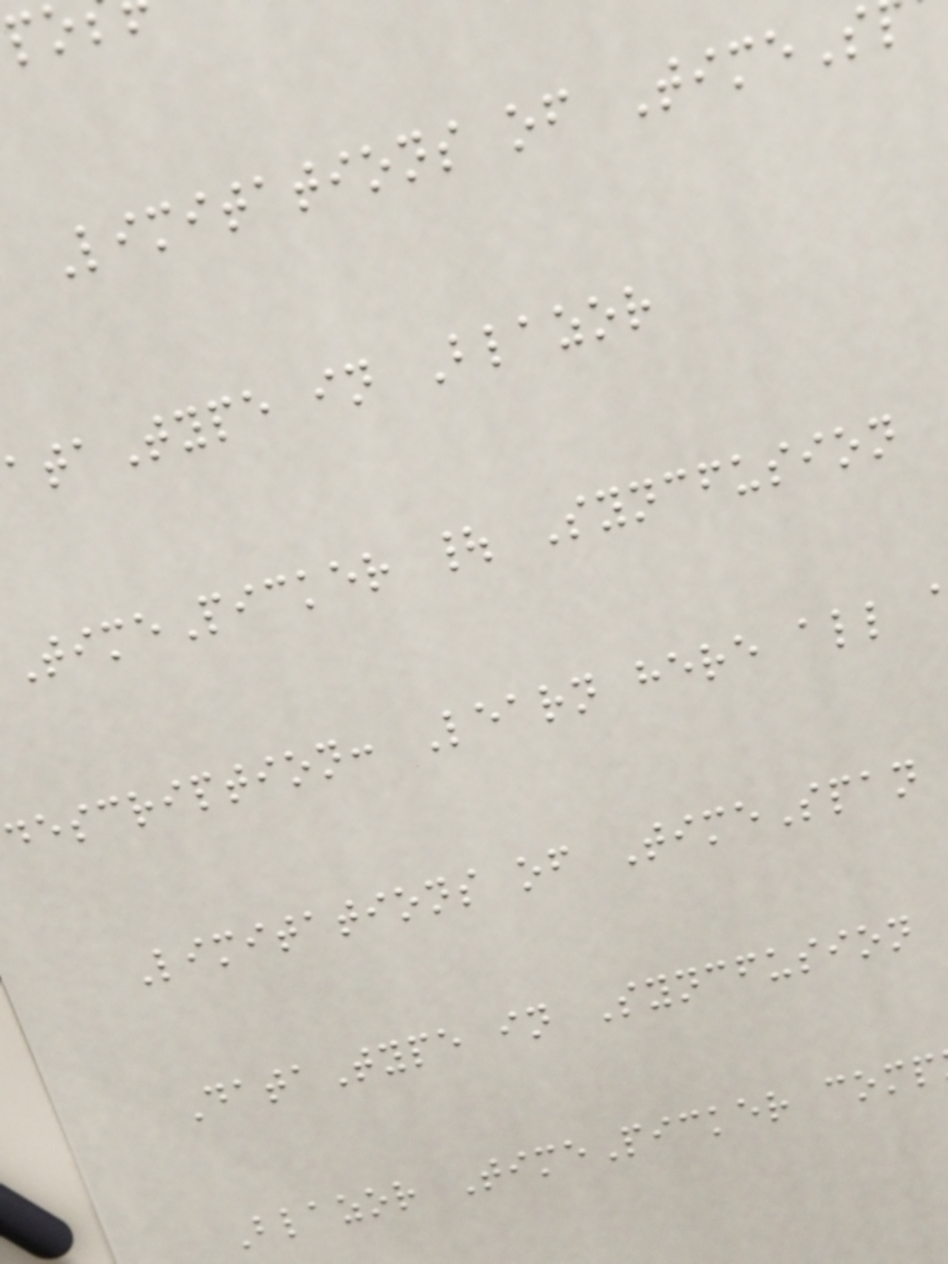Limitations of TimeS
ataType in Blazor
TimePicker | Syncfusion
description: Learn here all
Limitations of TimeSpan
DataType in Syncfusion
Blazor TimePicker comp
